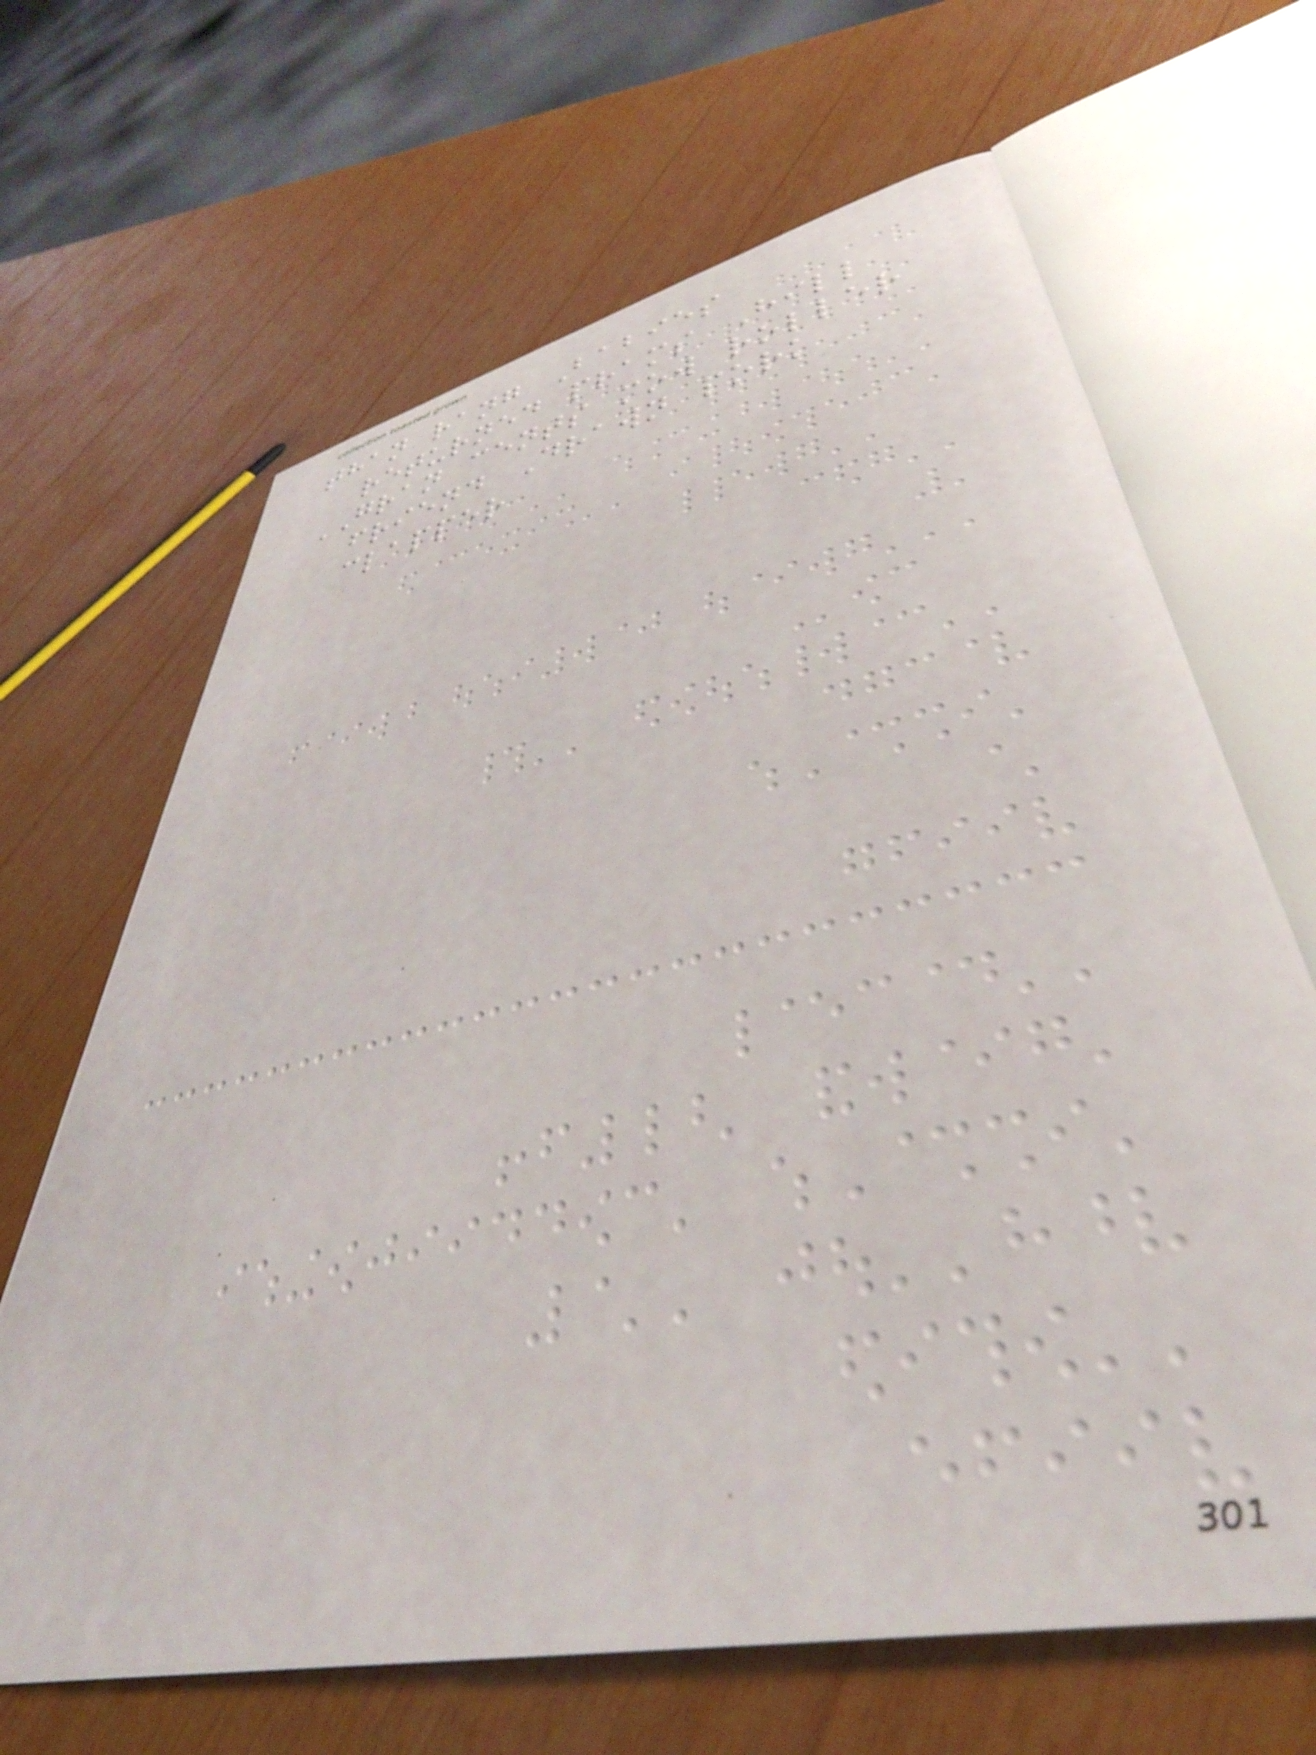than rang Babies
returned prams Hill
GRAN cents mow roller
friend Drawn pork
clapper
